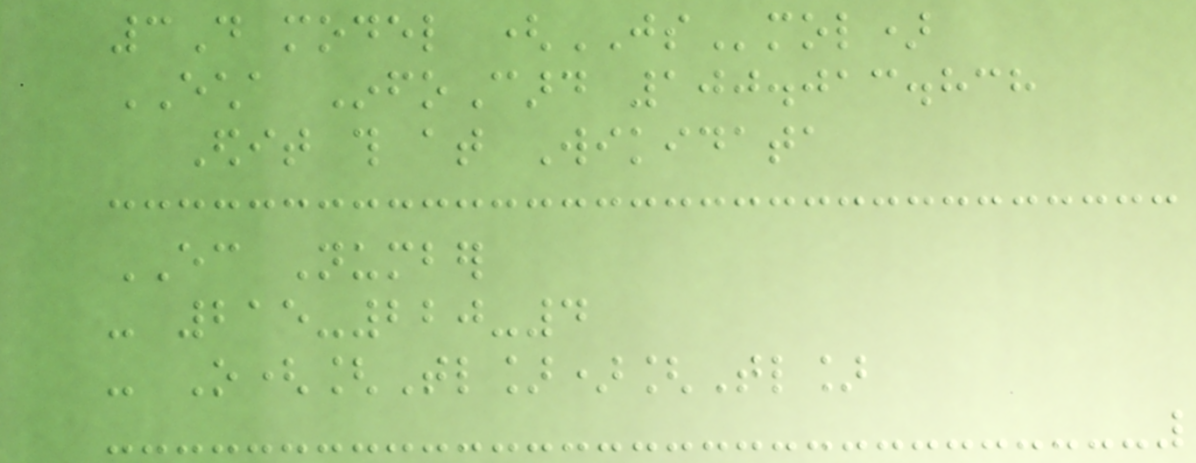3D model (JSmol)
ECHA InfoCard 100.013.838
Edit this at Wikidata
EC Number
- 215-220-4
- O([Tl])[Tl]
